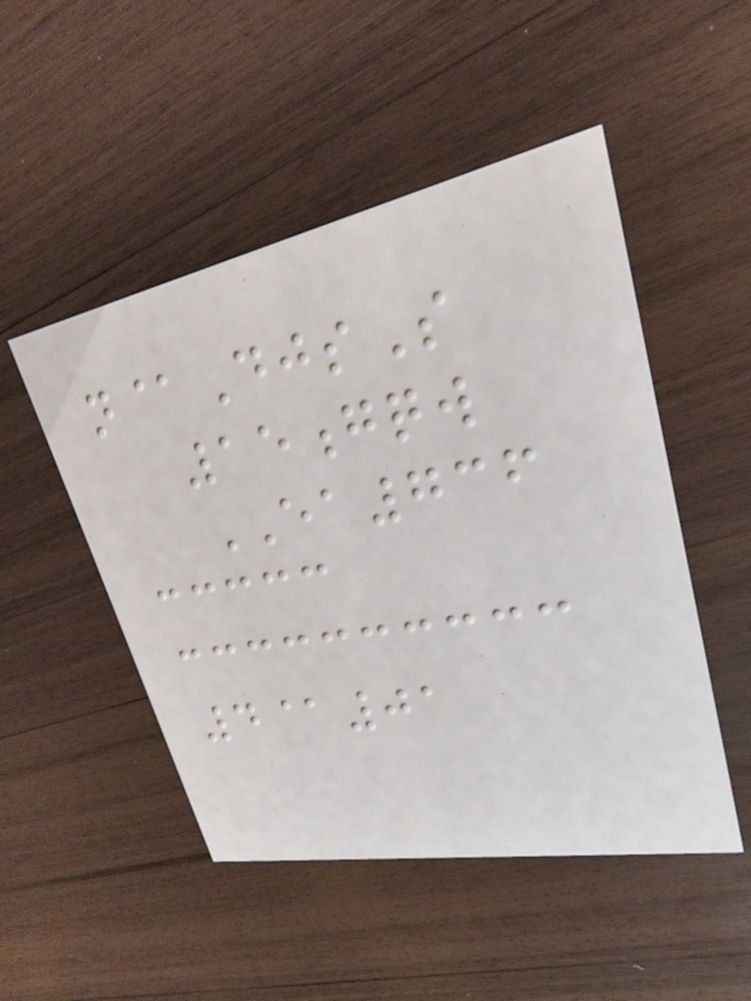n@DjsS
15gqw
EA736
4@01
